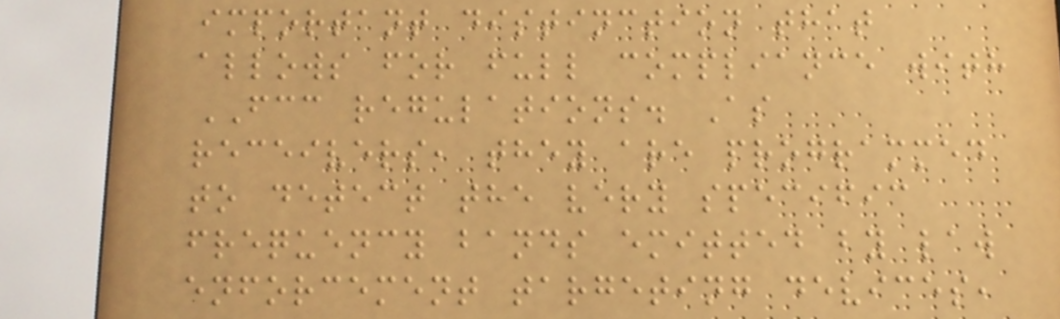important distinction that
allows for full compliance with
FCC regulations. As
receivers, they are programmed
to detect the very specific
frequency bands emitted by law
enforcement targeting devices,
